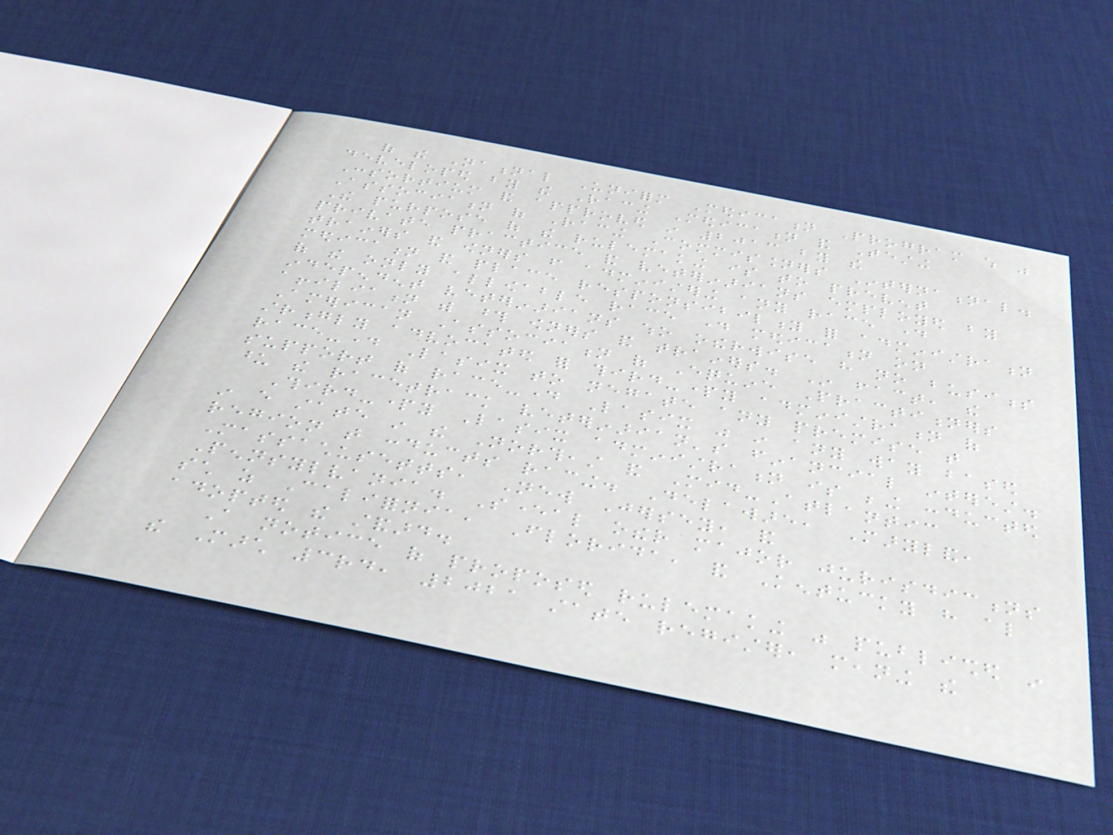of the National Uniform Medication Program which was
developed by the Racing Medication and Testing
Consortium and approved in 2013 by the
Association of Racing Commissioners International.
The purpose of the rulemaking is to prevent
private practice and veterinarians employed by
trainers and owners from administering any race day
medication and place responsibility for administration
of the only allowable race day medication on
independent veterinarians who otherwise have no business
affiliation with those owners and trainers. In fact, the
American Association of Equine Practitioners
strongly advocated for third-party administration of
race-day Lasix to negate any premise that
support of race-day Lasix was in any way based
upon the racetrack veterinarian's financial interest.
Third-party Lasix administration is being conducted
in every state in the Northeast and Mid-Atlantic
region that conducts racing. Delaware, Maryland,
Massachusetts, New Jersey, and
Pennsylvania. Several other major jurisdictions
such as California, Florida, and Kentucky have also
adopted the standard.
A notice of proposed rulemaking was published in
the March 3rd, 2021 state register, meaning the
